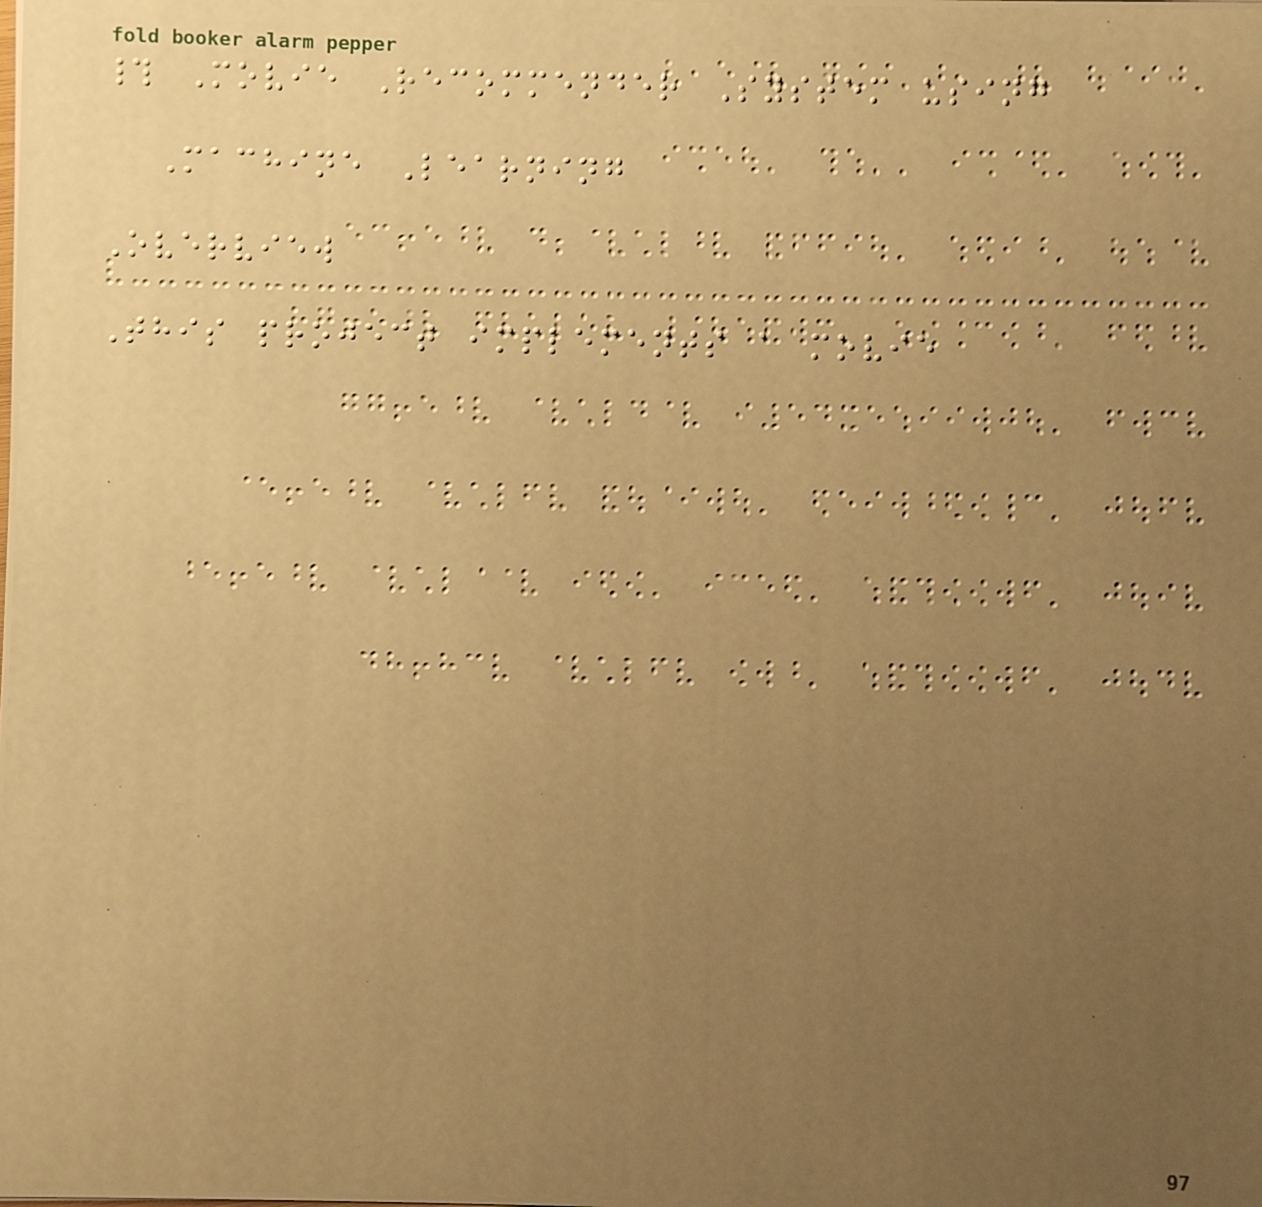# Movie Recommender System using
Machine Learning
Overview
This project implements a movie
